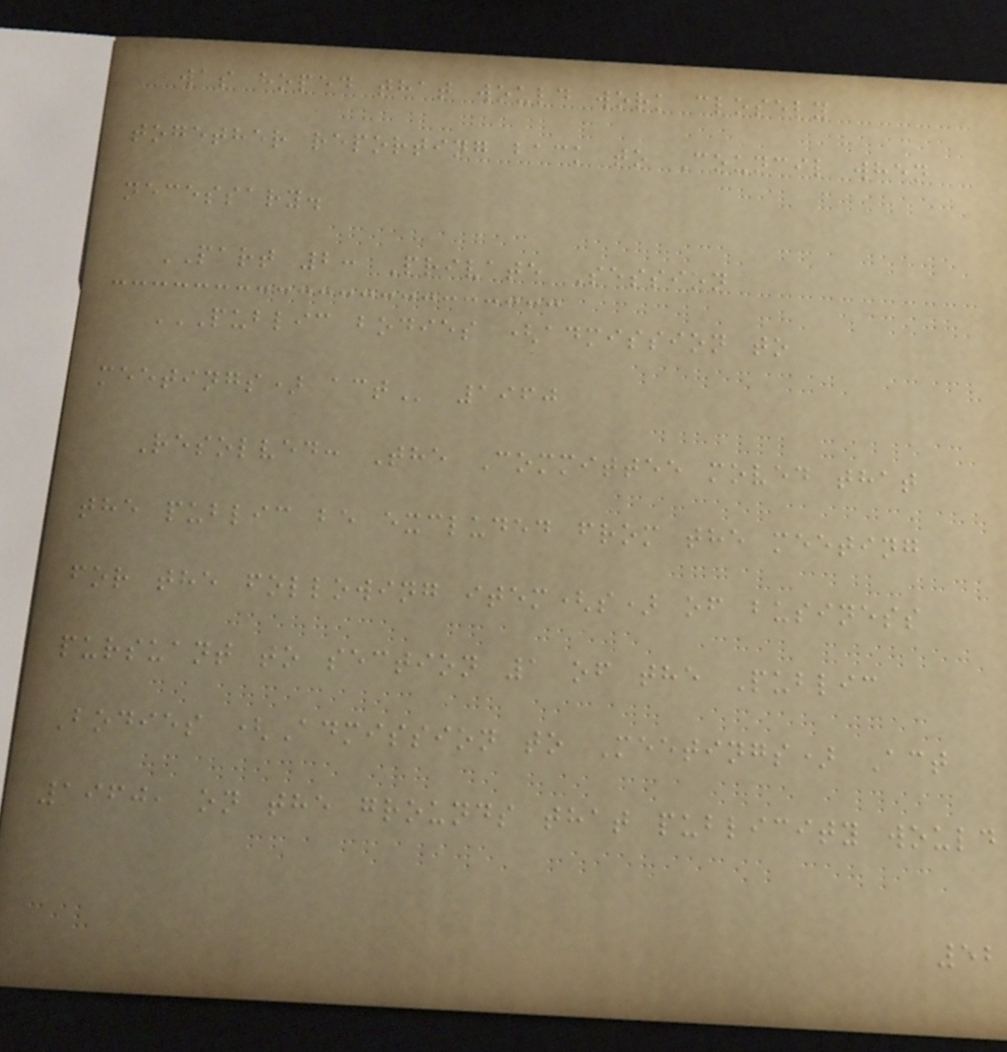was hoped that would work closely
together reporting back to Council when
necessary.
PART 2: Private Session
PUBLIC BODIES (ADMISSION TO
MEETINGS) ACT 1960
Resolved: The Committee moved that
the public be excluded from the meeting
for the following item(s) of business
pursuant to section 1 of the Public
Bodies (Admission to Meetings) Act
1960, on the grounds that publicity would
52
